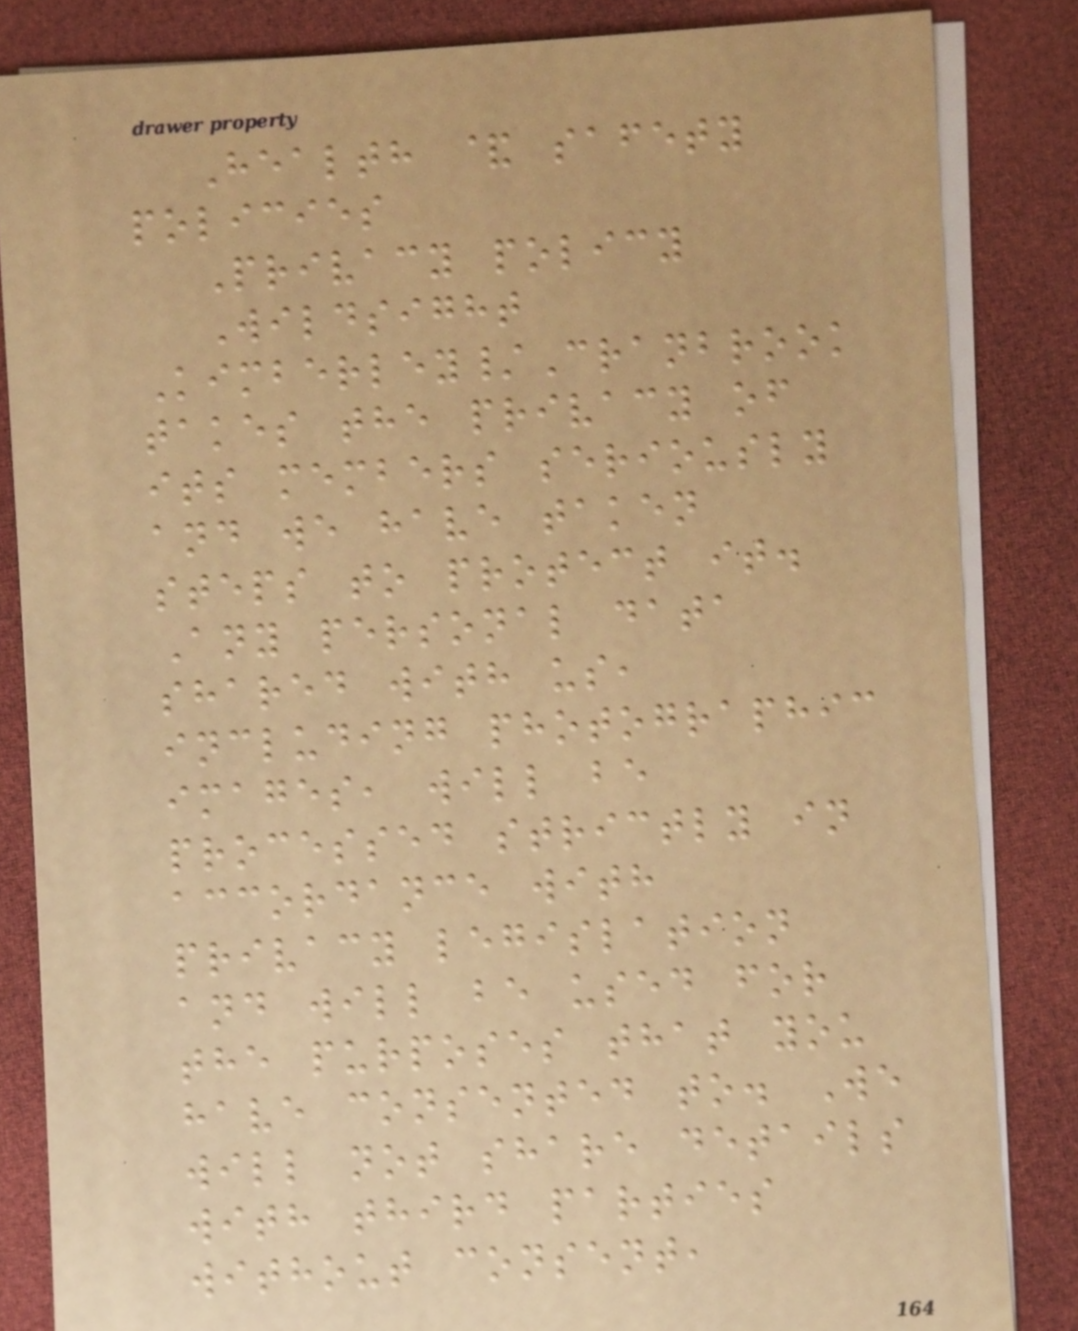Health & safety
policies
Privacy policy
Wildsight
Kimberley/Cranbrook
takes the privacy of
its members seriously
and we have taken
steps to protect it.
Any personal data
shared with us,
including photographic
images, will be
processed strictly in
accordance with
privacy legislation
and will be used for
the purposes that you
have consented to. We
will not share details
with third parties
without consent,
